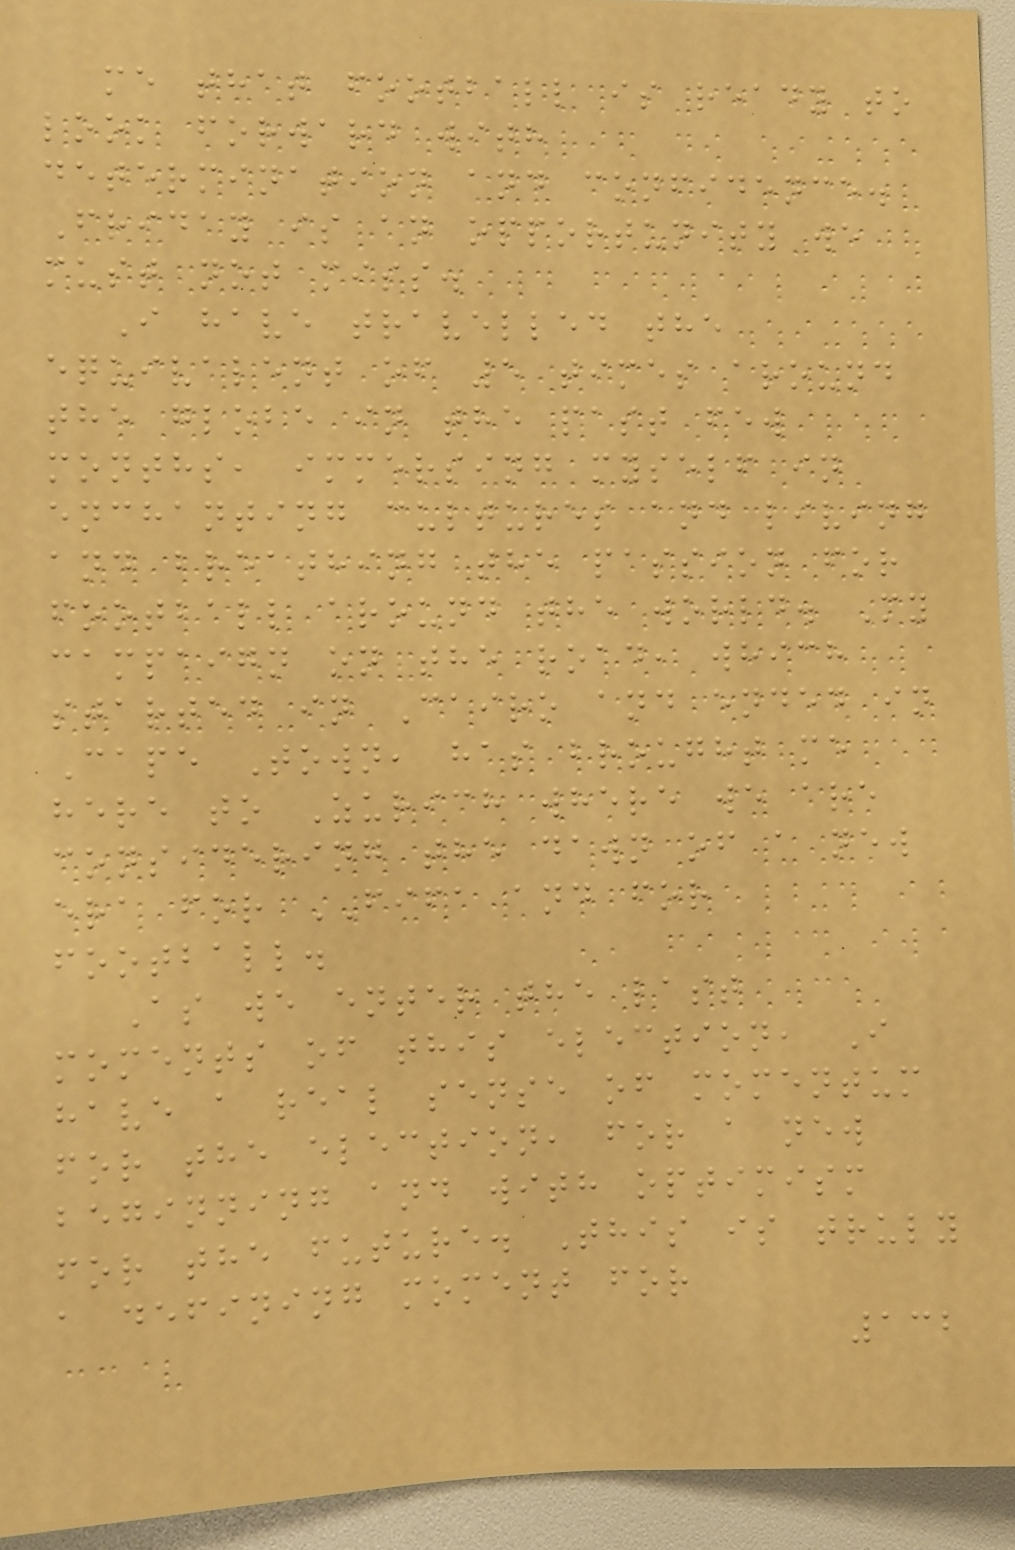me that football is ready to
look forward with
determination and confidence.
Friday is an opportunity we
must not miss.
I have travelled the
equivalent of 5 times around
the globe in the past few
months, immersing myself in
enchanting cultures and living
and breathing the passion for
football around the world. My
campaign on the road, which
started in Cairo and ended in
Cape Town, has brought me
here to Zurich where we are
considering the dawn of a new
era for FIFA and for
football.
As we enter the last
moments of this election, I
have a real sense of momentum
for the election, for a new
beginning and with optimism
for the future. This is truly
a defining moment for
132
